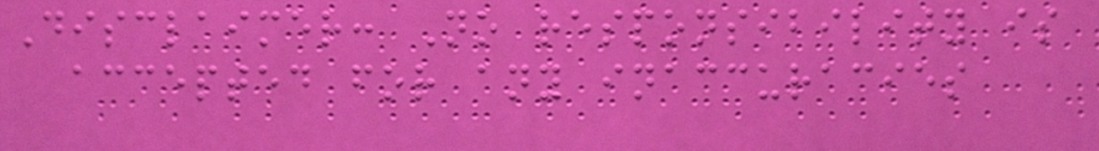Disclaimer: No responsibility is
accepted for any inaccuracies
